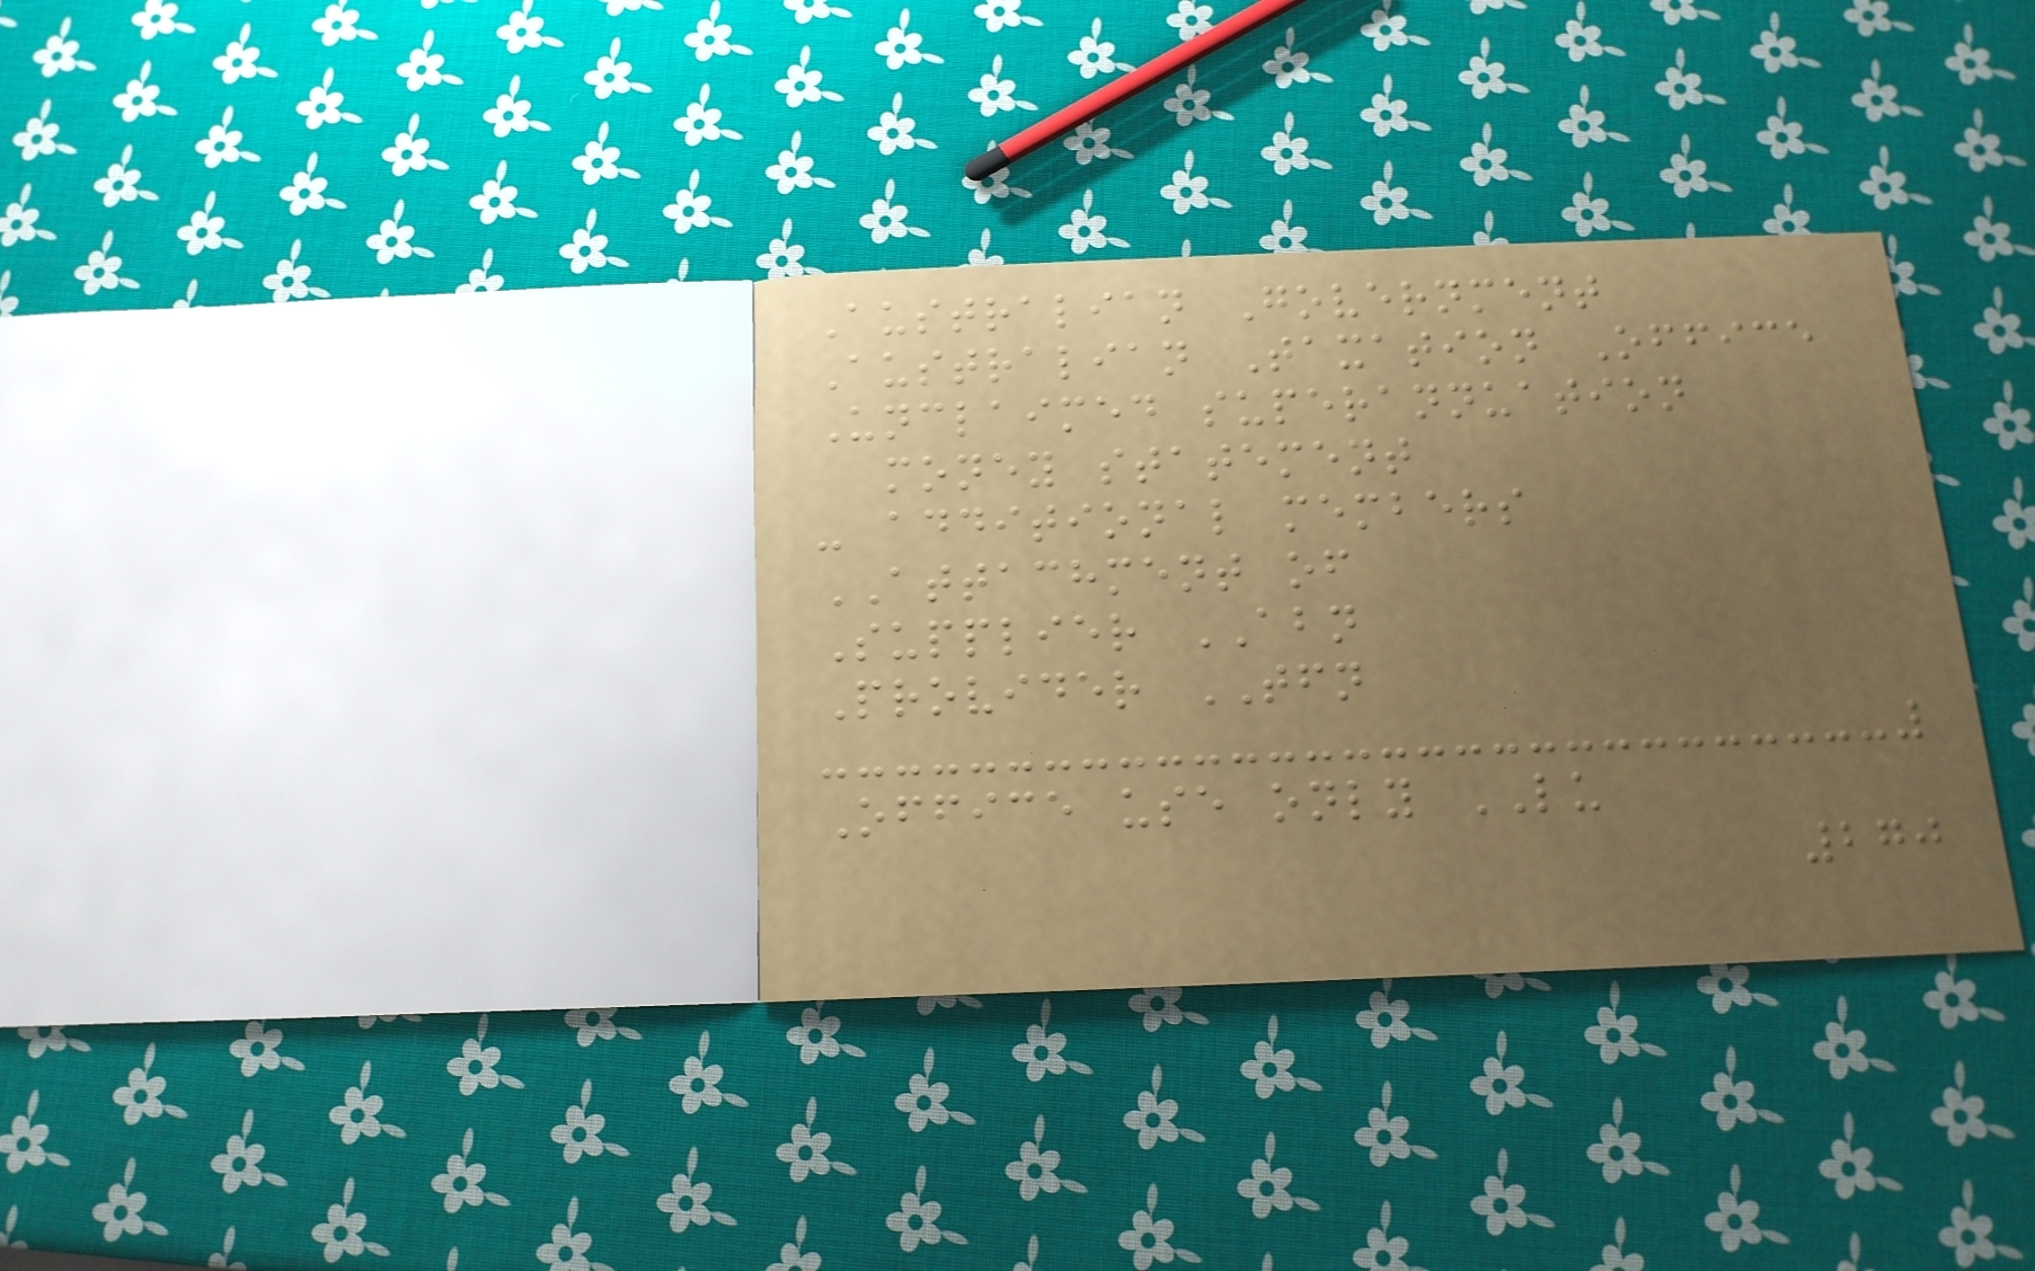Australian Government
Australian Taxation Office
Unclaimed superannuation
money statement
- additional members
ATTACHMENT of
Supplier ABN
Provider TFN
Office use only LU
270
